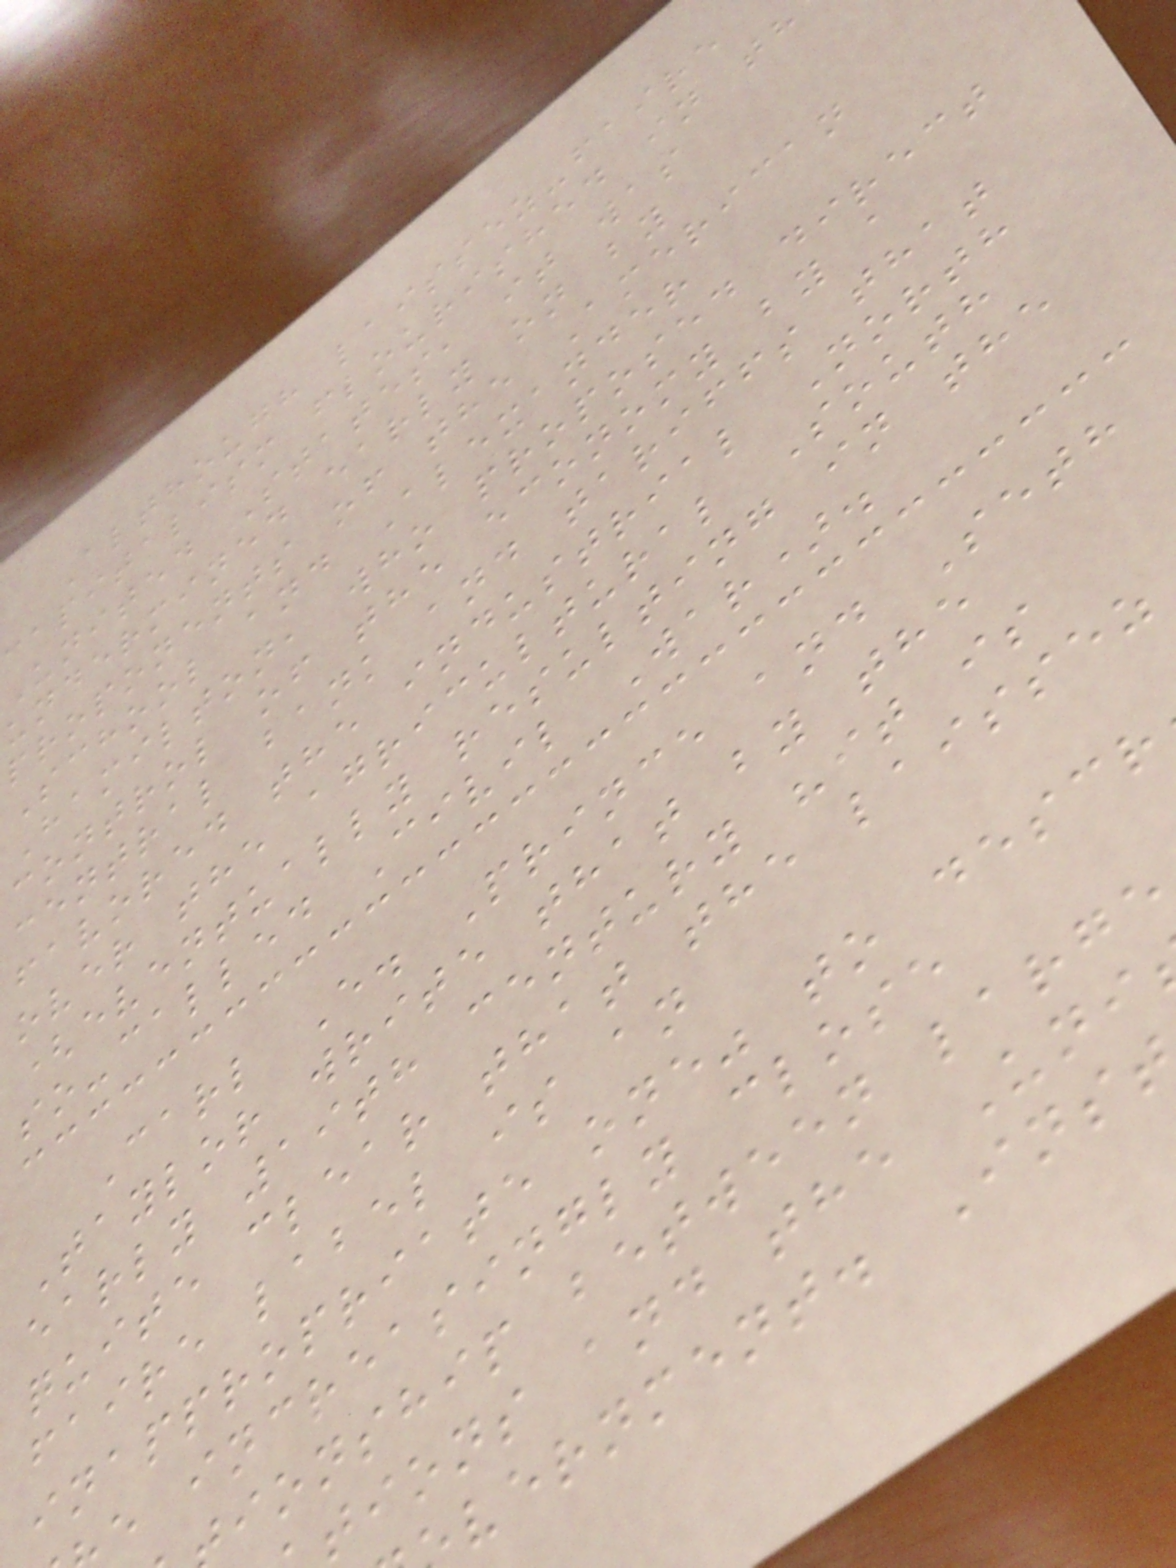Although laissez-faire
capitalism flourished in th
United States, it was
undermined early on by
proponents of the American
School and Alexander
Hamilton, who proposed direct
control of the economy by a
central bank and tariffs that
favored the industrial North
over the agricultural South
(eventually resulting in the
so-called Civil War).
Carl E. Prince and Seth
Taylor write that by the
early 19th century "it is
quite clear that the laissez
faire label is an
inappropriate one" to descr
e increasingly close
ionship between large
tions and the Uni
vernment. Ins
